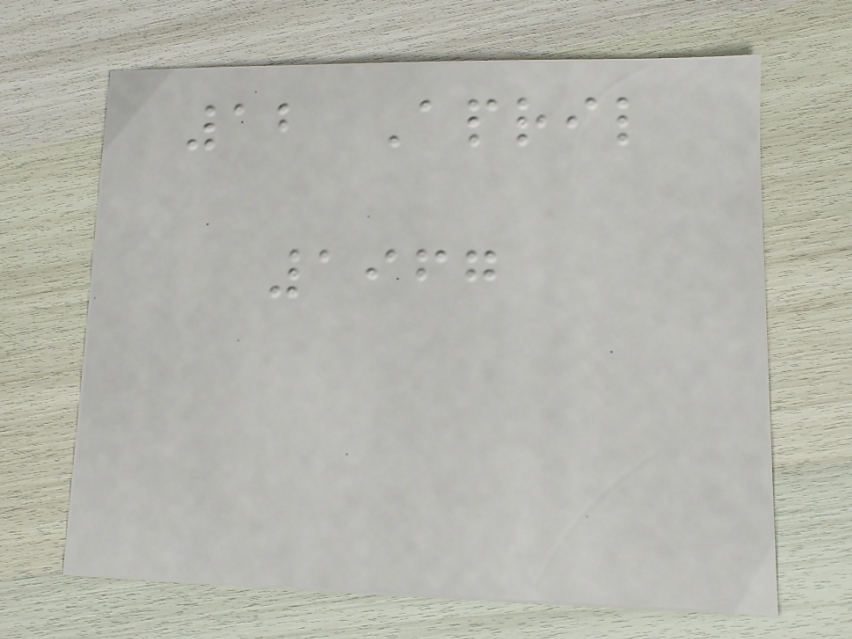12 April
1967
